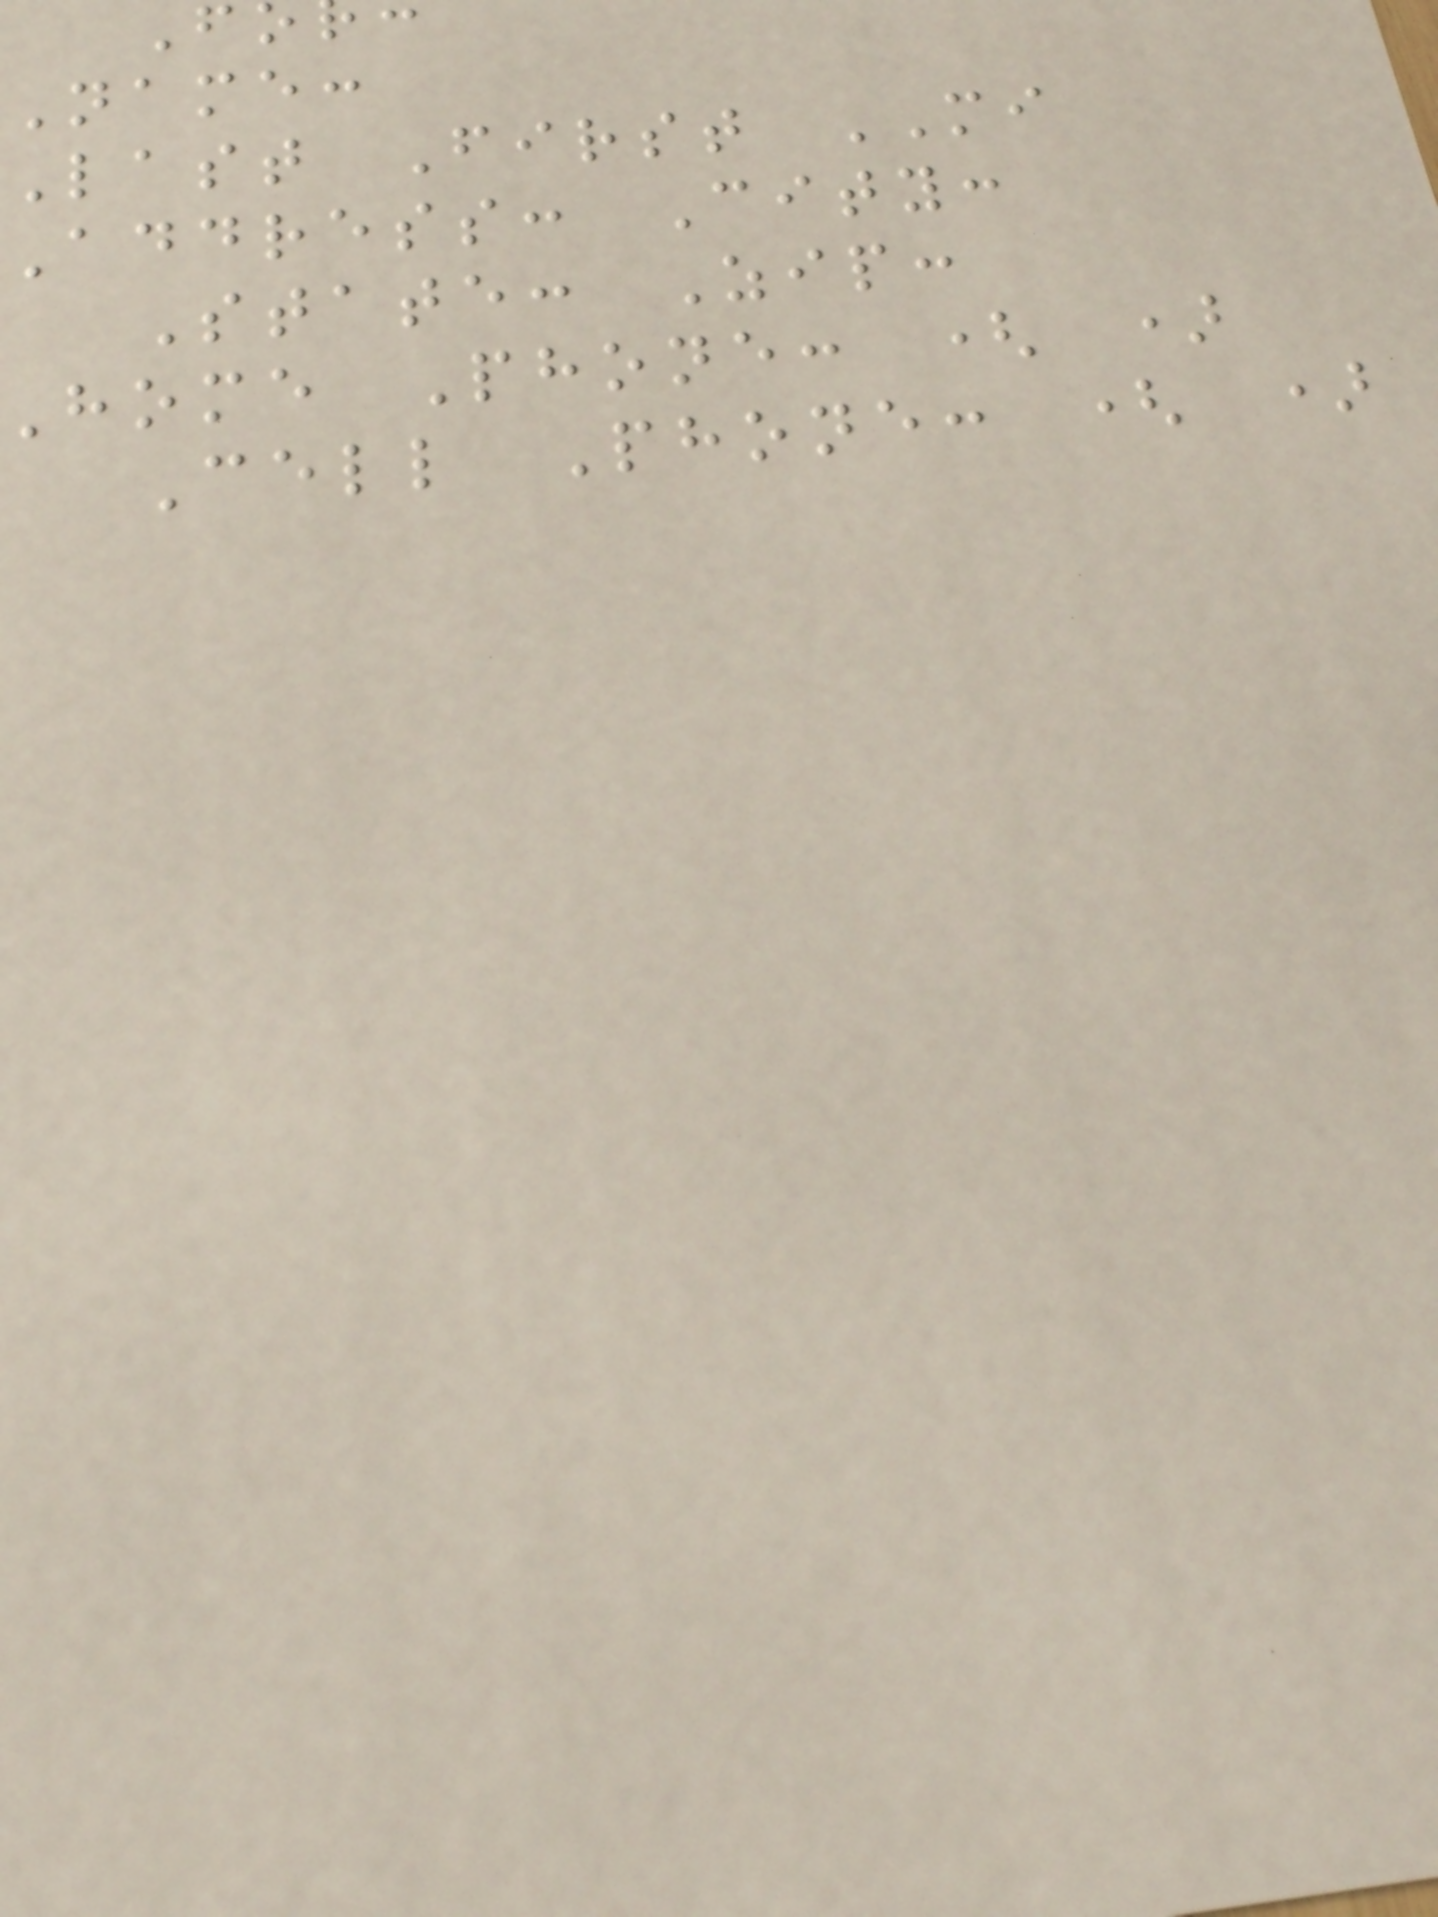Name:
Last First MI
Address: City:
State: Zip:
home Phone: ( )
Cell Phone: ( )
